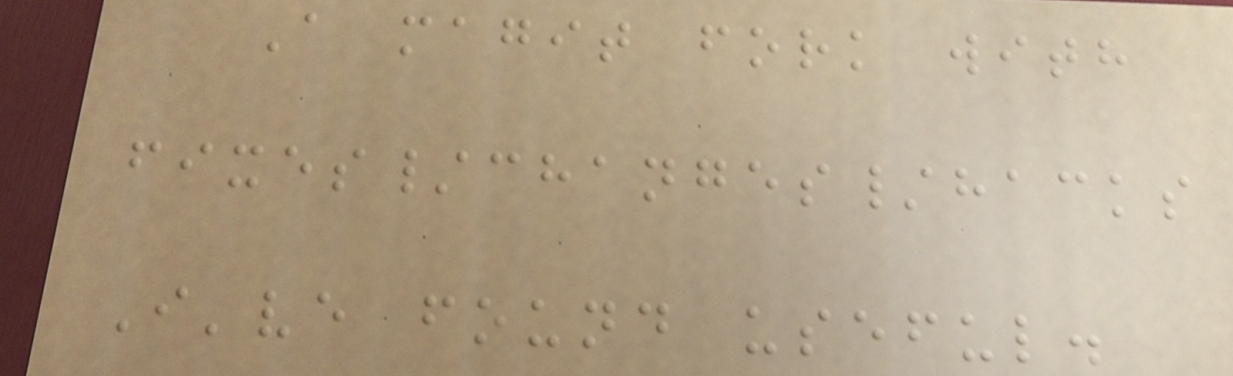A magit fork with
fixes/changes/hacks
I've found useful.
